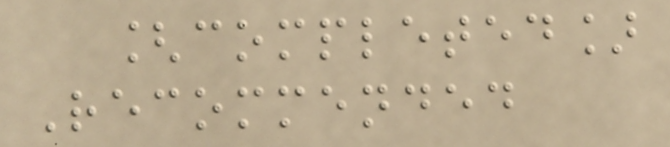[completed]
Recommended
